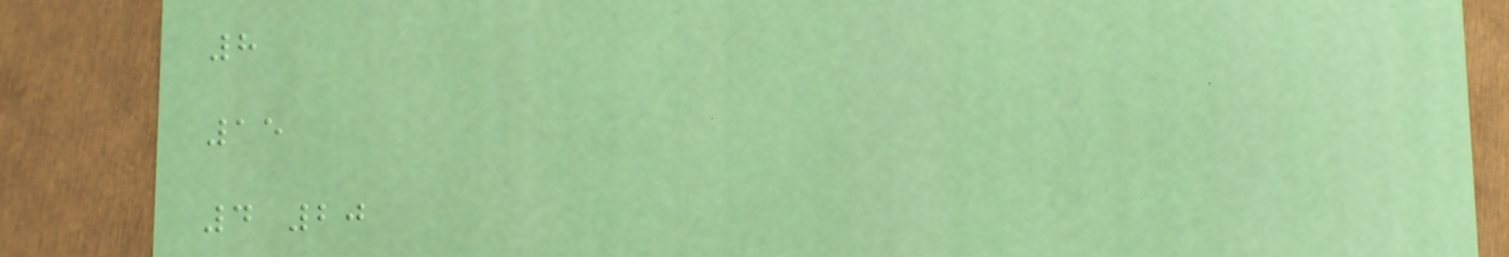8
15
4 20
